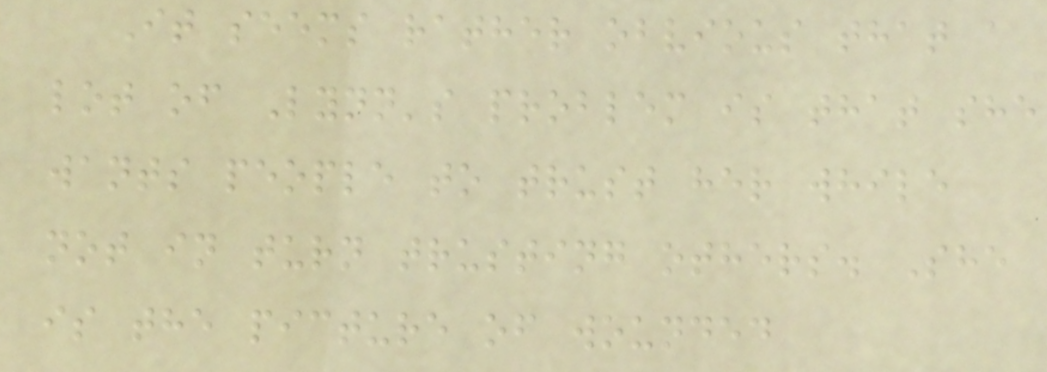It seems rather obvious that a
lot of Lynn's problem is that she
wants people to trust her while
not in turn trusting others. She
is the picture of wounded
